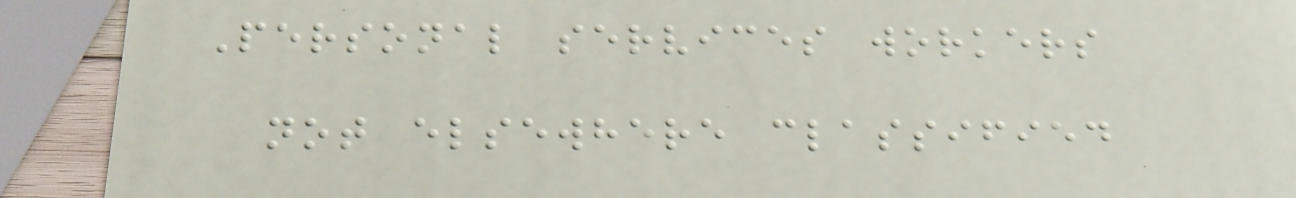Personal services workers
not elsewhere classified
